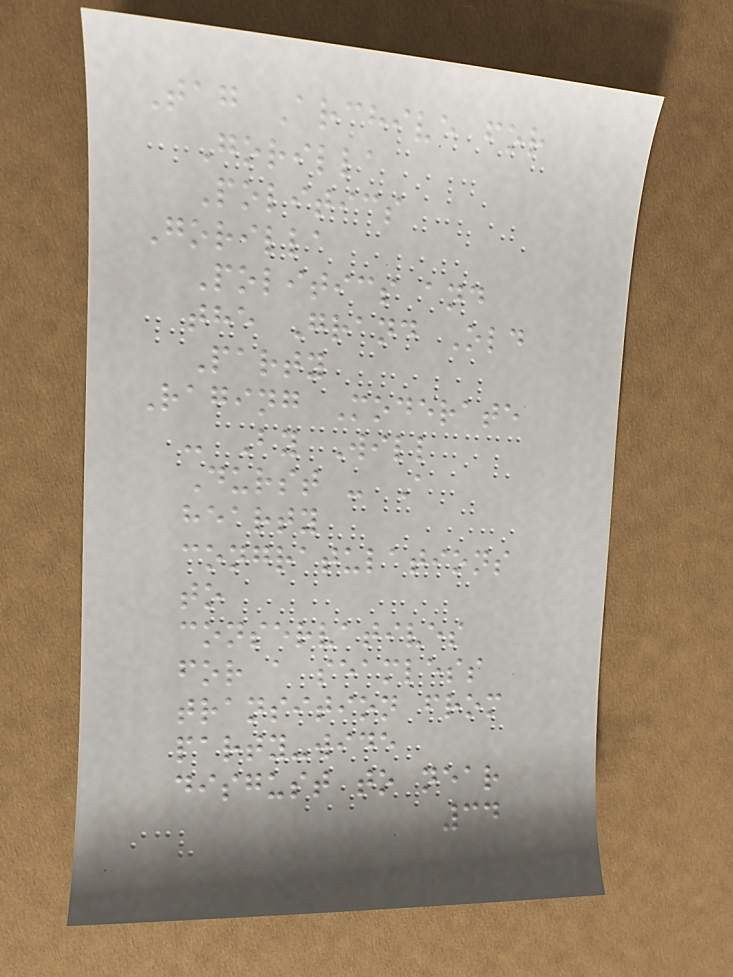Tag Archive for
Gorilla
Politics
Gorilla
Politics and
the Grand Old
Party
Raging Moderate
- By Will
Durst - A
hearty
congratulations
to
conservatives
for a seamless
transition from
party-wide
disgust to near
34
